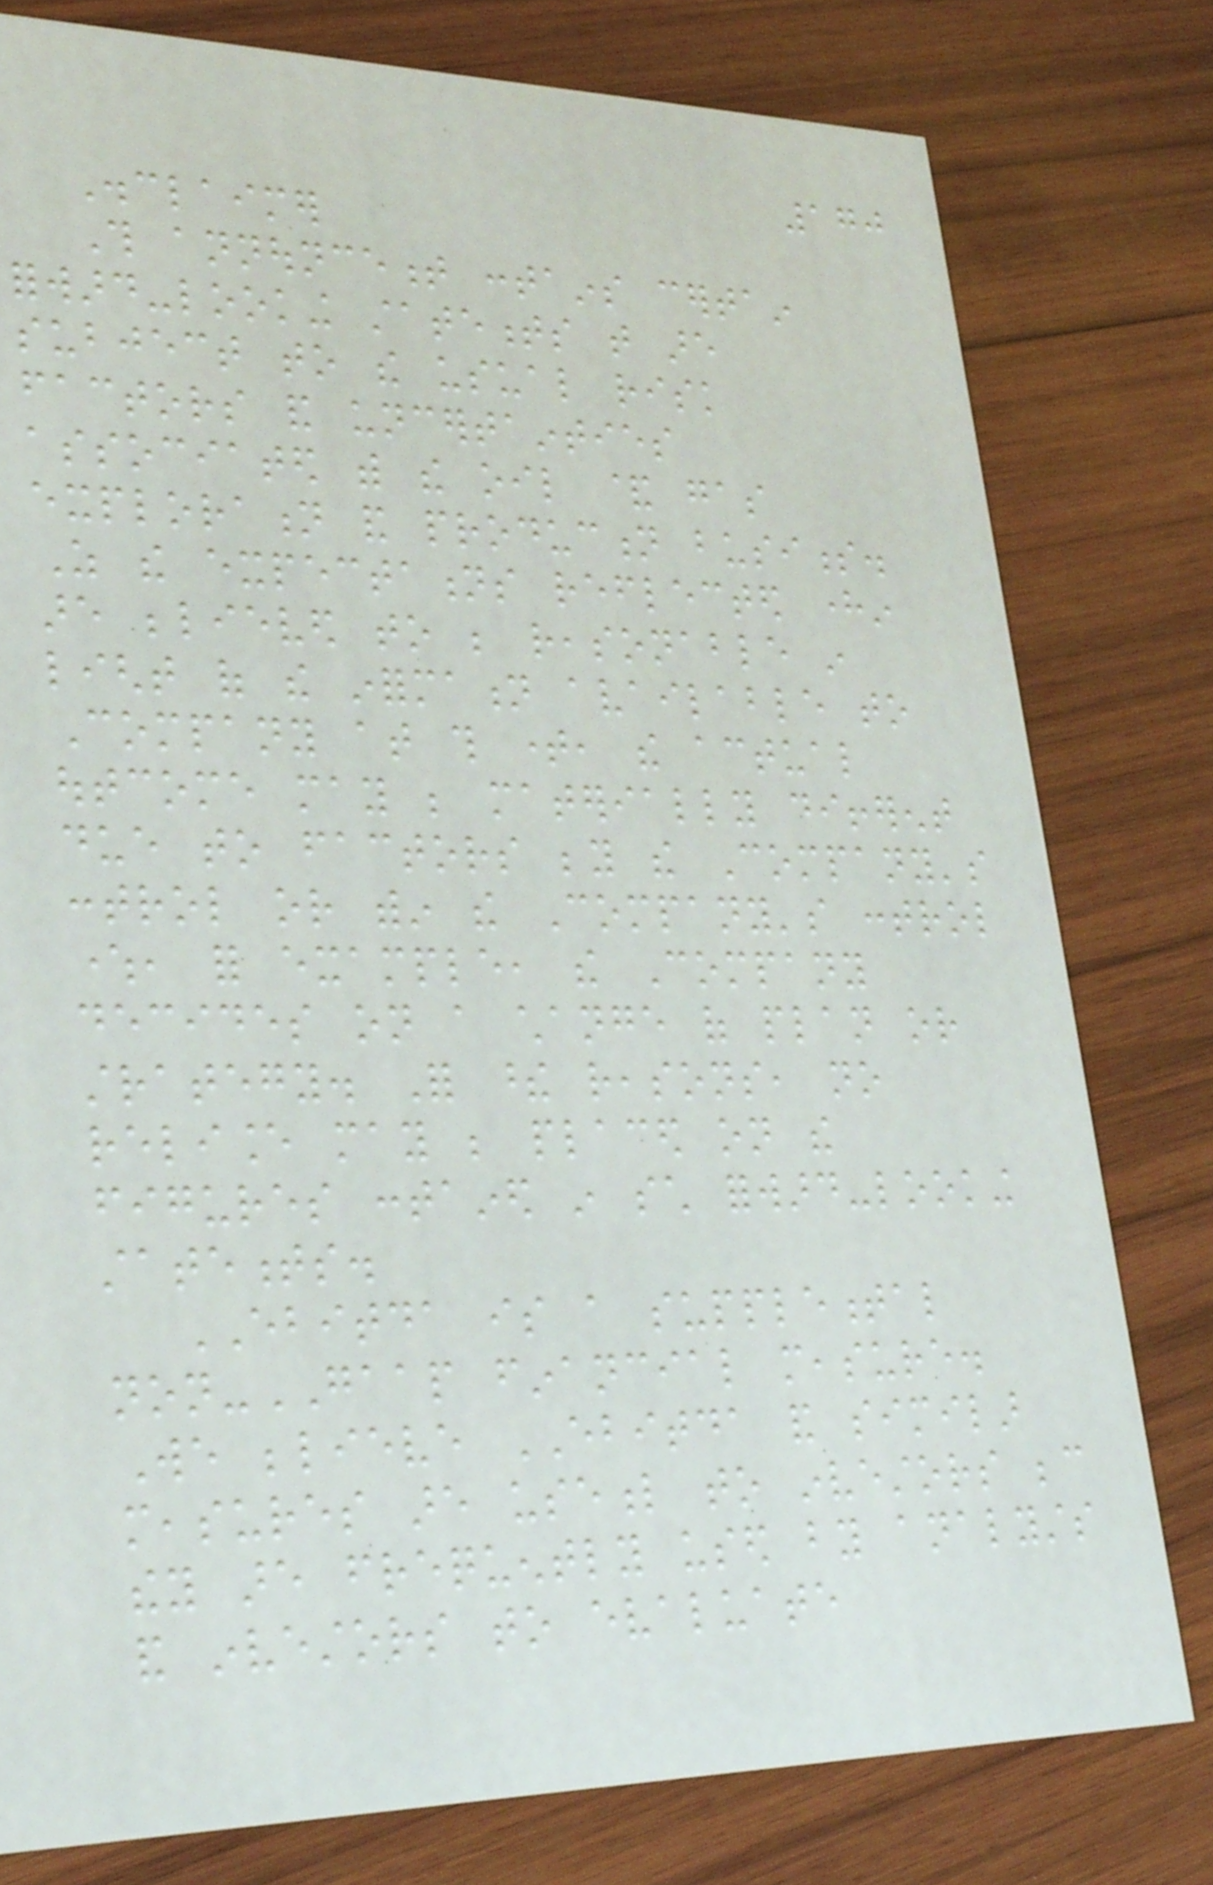170
Disclaimer
This announcement contains certain
forward-looking statements that are
subject to the usual risk
factors and uncertainties
associated with the oil & gas
exploration and production business.
As the expectations reflected herein
are believed to be reasonable in
light of the information available to
Company at this time, the actual
outcome may be materially different
due to factors beyond the Company's
control or within the Company's control
where, for example, the Company
decides on a change of plan or
strategy. For these reasons, no
reliance may be placed on the
figures contained in such forward-looking
statements.
EBITDA is a supplemental
non-GAAP financial measure.
We believe EBITDA and similar
measures are useful to investors because
they are frequently used by analysts
and investors to evaluate
